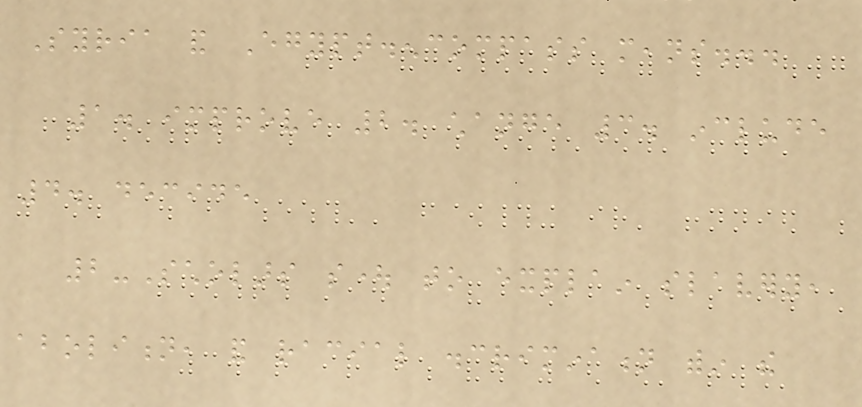Syria and Egypt.encompass means...
1. improve 2. change 3. include
4. decide
2-Scholars sought to explain slavery,
abolition, and racial discrimination within the
